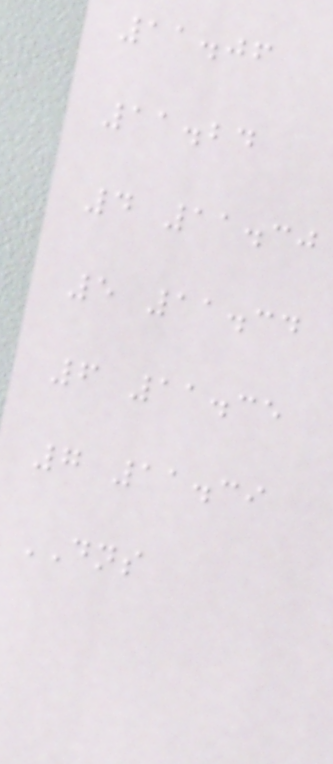11.06
11.24
4 11.30
5 11.34
6 11.35
7 11.39
DNS
